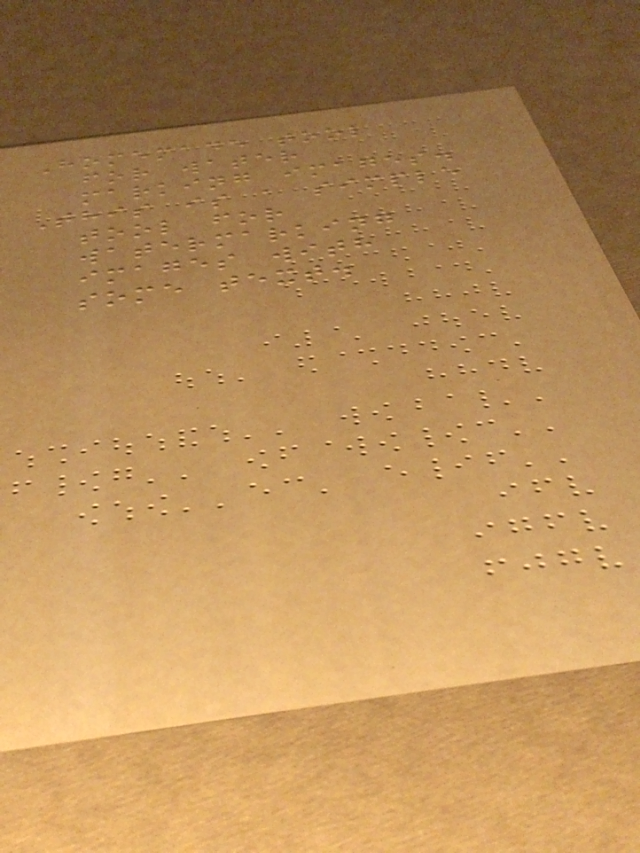Homemade tool
for water
marking images.
This is a simple
tool for
watermarking
images with
some text.
